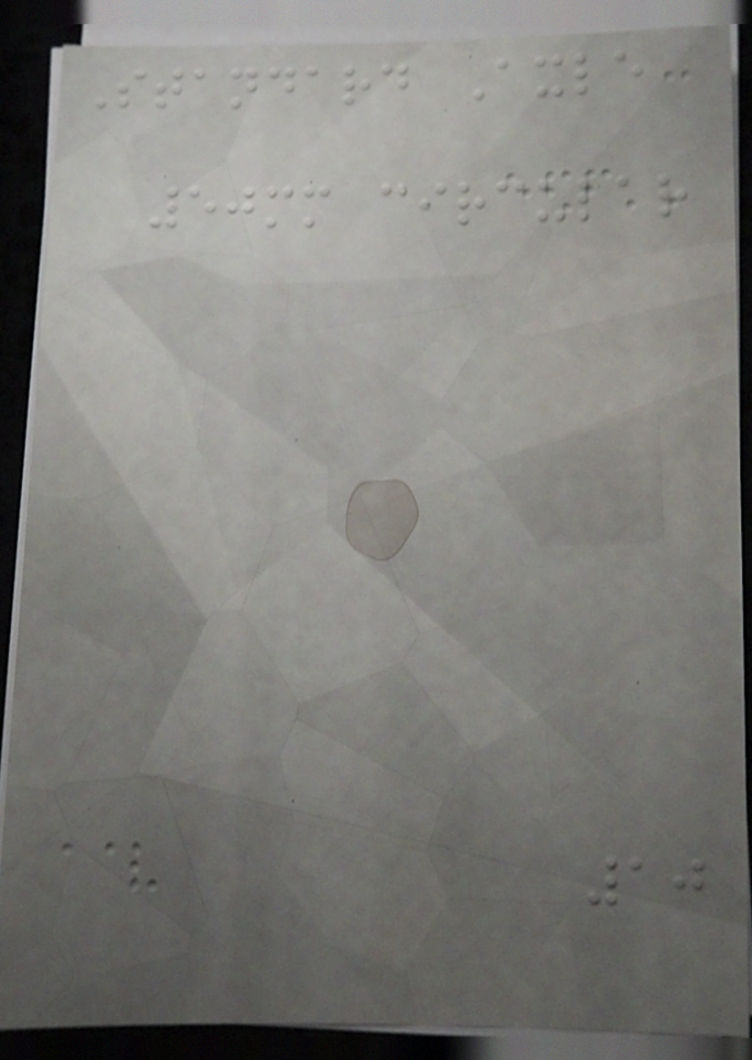Standard Axle
50mm circular
10
